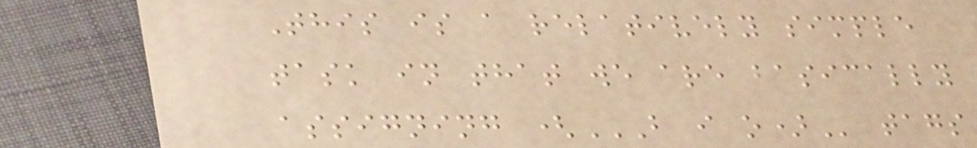This is a relatively simple
task in that we are basically
assigning (B I O) tags
